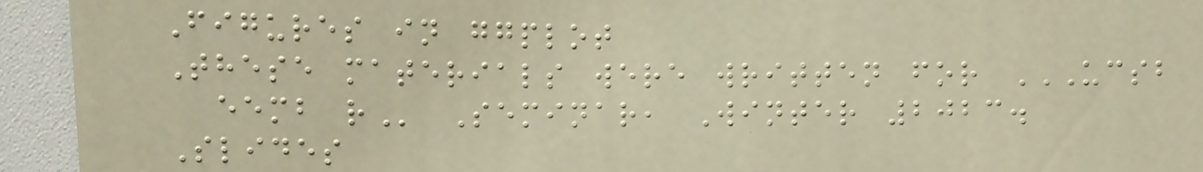Figures in ggplot
These materials were written for UCSB
EEMB R Seminar, Winter 2023.
Slides
